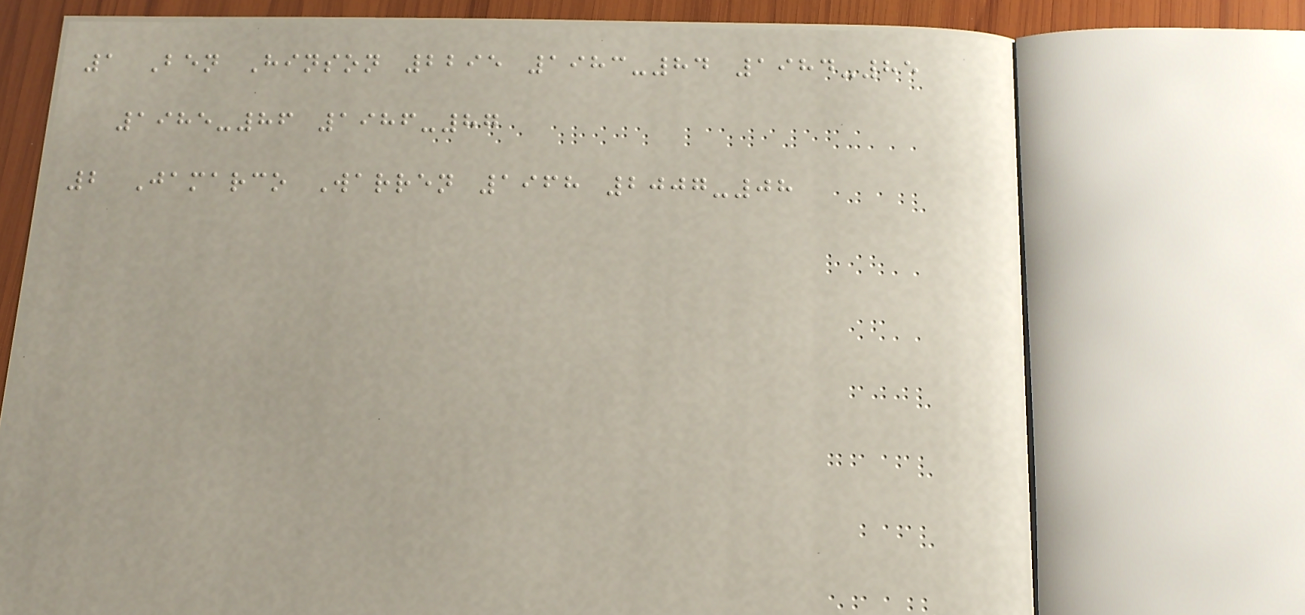1 Ben Hinson 2295 1983-84 1984-85
1985-86 1986-87
2 Jamarco Warren 1968 2007-08
